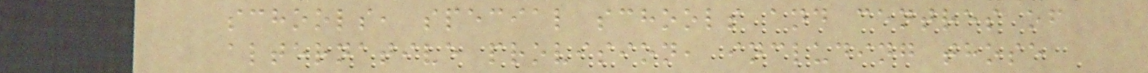schools, special schools and centres of
alternative provision, including those
